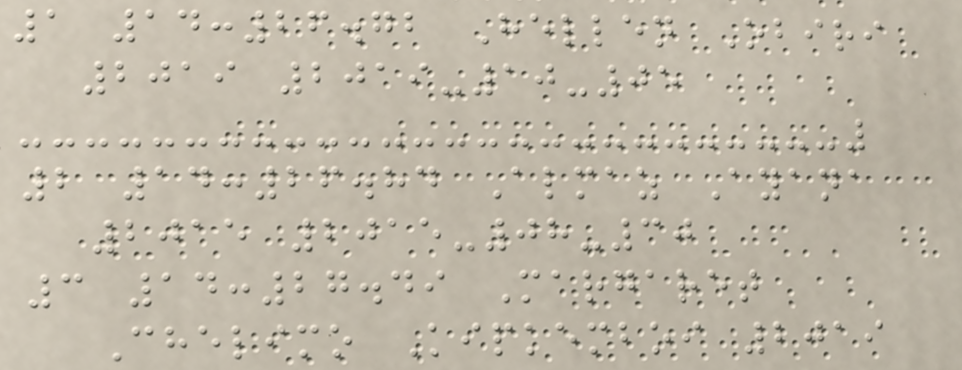1 14:26.72 Hellen Obiri
2019 2019-10-05
2 14:26.84 Almaz Ayana
2015 2015-08-30
3 14:27.49 Margaret
Chelimo Kipkemboi 2019
